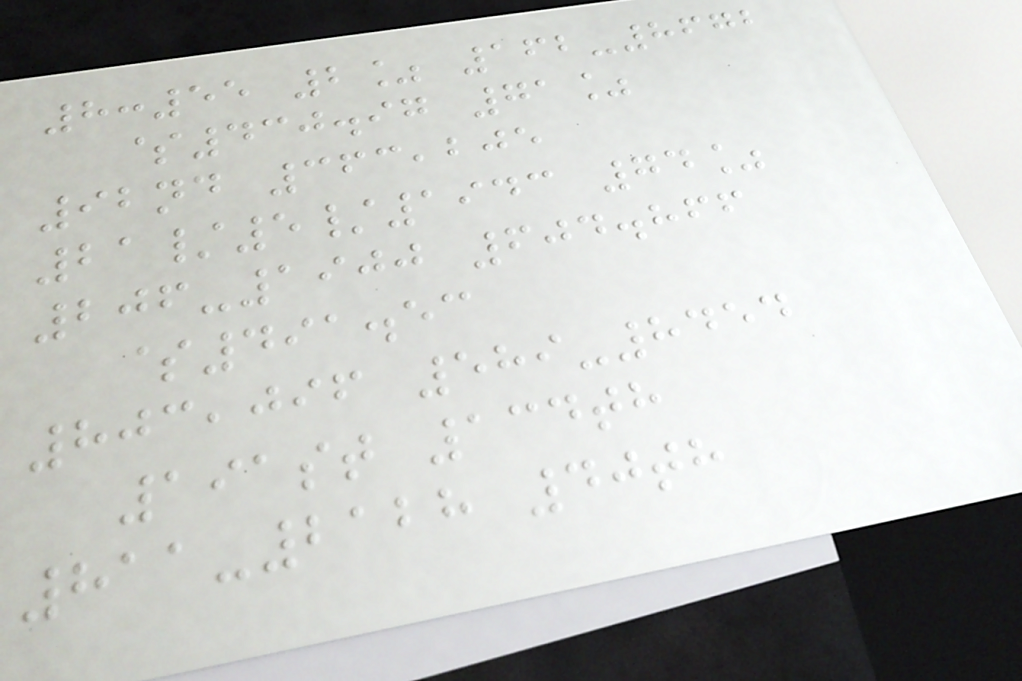8:55 2% 162-8672
$430.97 71%
92nd 363,205
21/5/1943 74%
206-1900 604.866
$491.53
803,096 589-8454
191st 134th
811-2128 40th
